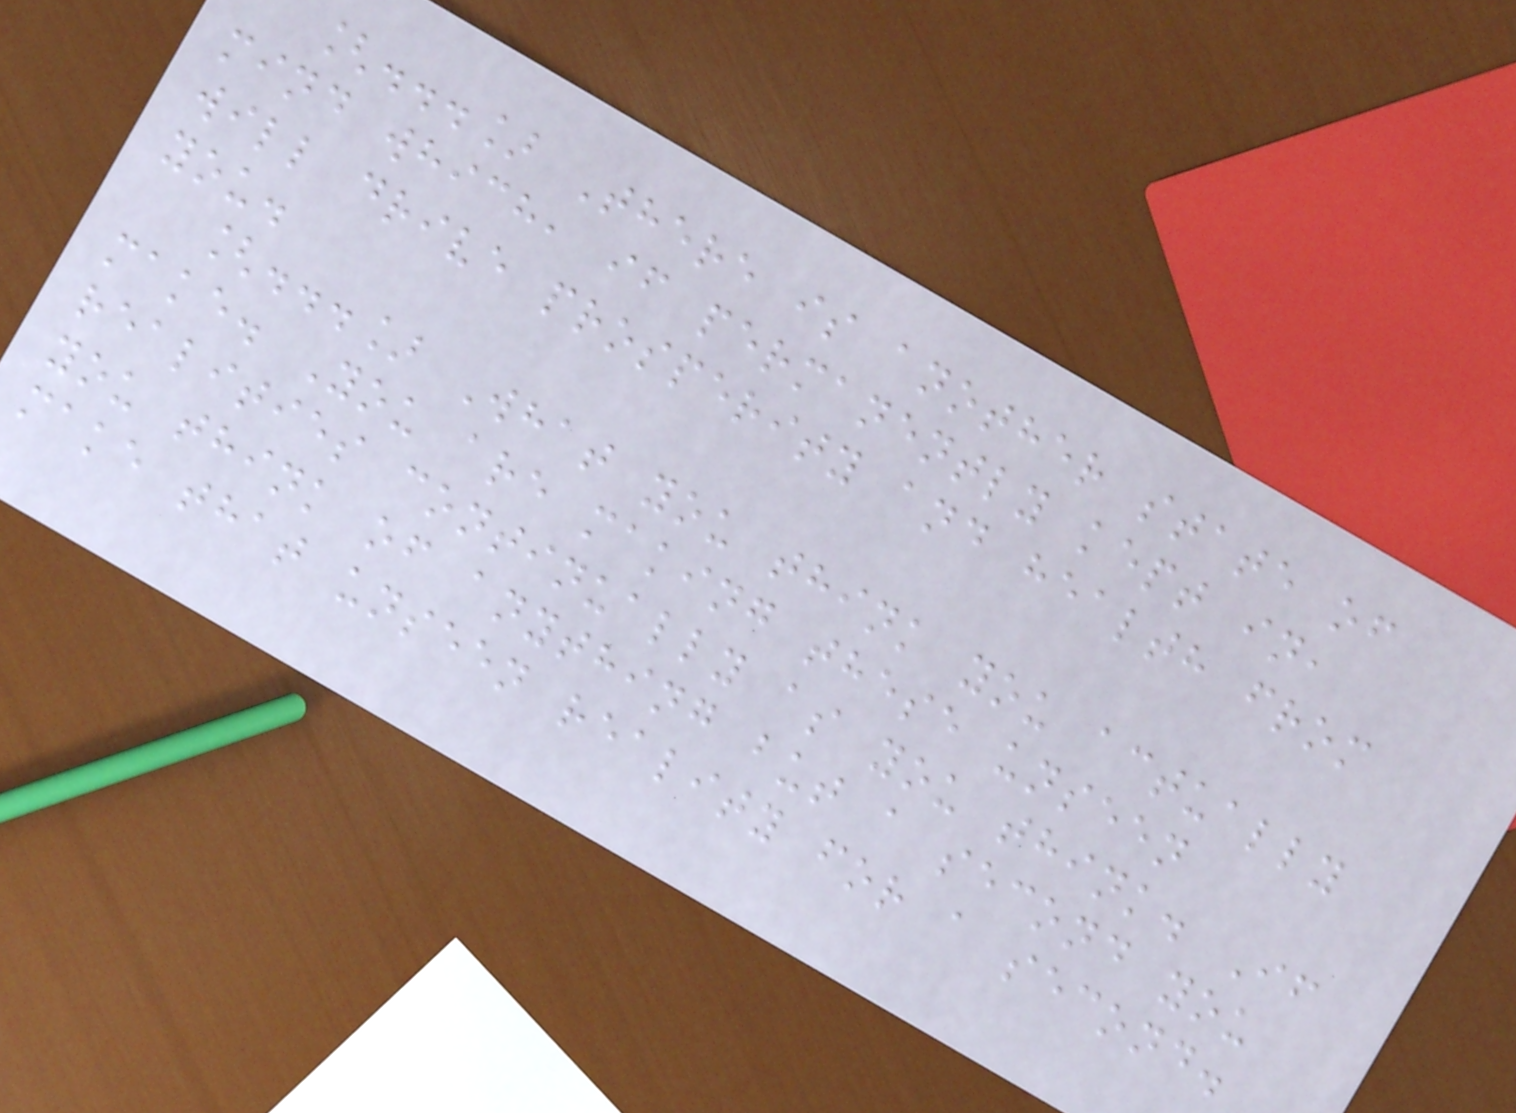[...] There is another state of
mind which, if permanently kept in,
will drive prosperity and health from
you.
[...] What you think you actually
make. You are making these unseen
realities continually as you think. If
you think of anything but a second you
make that unseen reality for a second.
